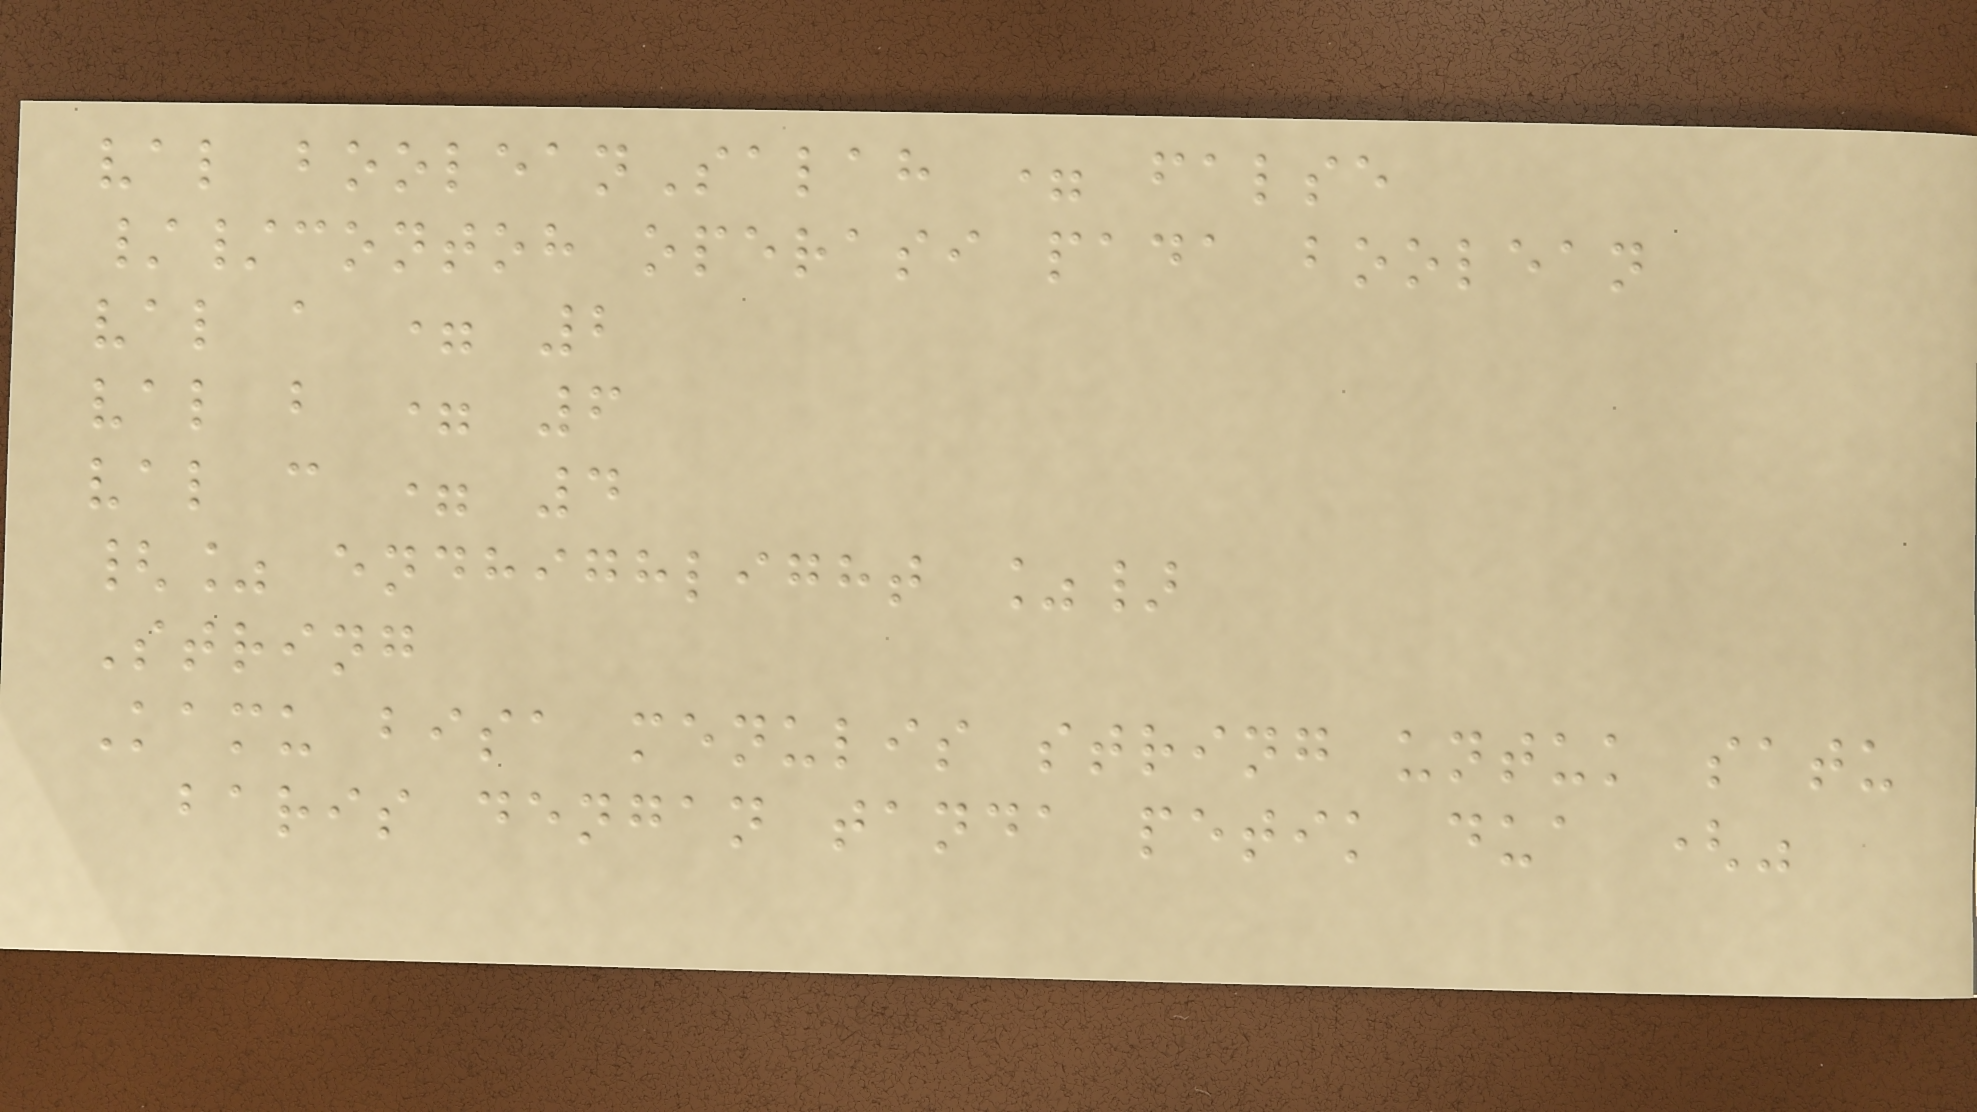val booleanSalah = false
//contoh operasi pada boolean
val a = 2
val b = 6
val c = 4
{% endhighlight %}
String
Kamu bisa menulis string untuk satu
baris dengan tanda petik dua ("
